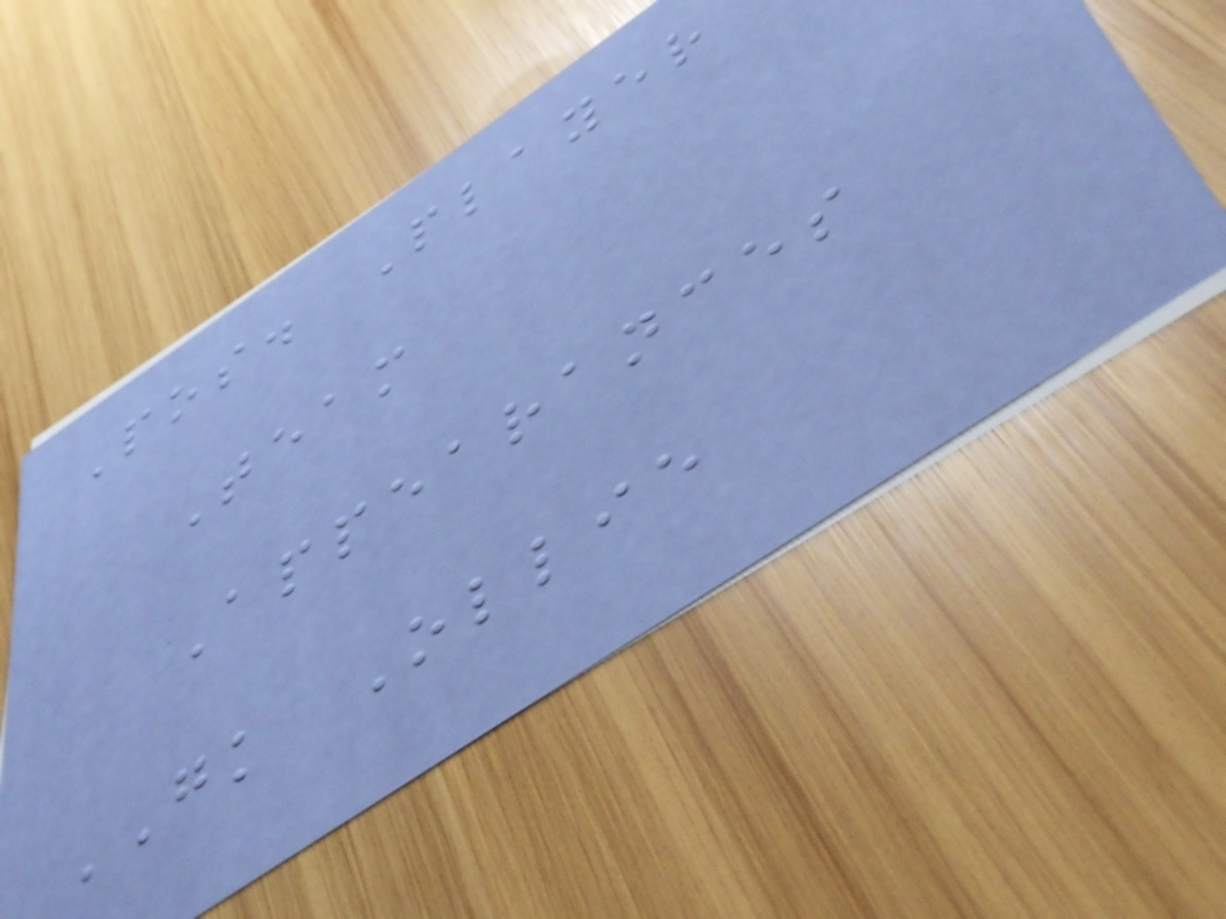Pos. Player
Team
Appearances
GK Ollie
